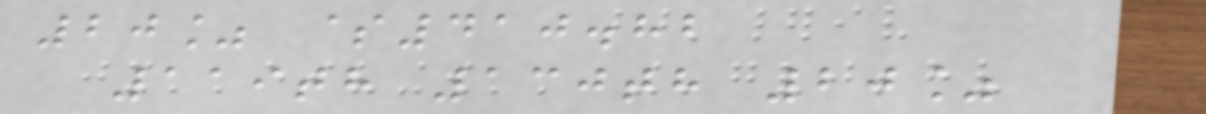20% $410.82
119th 130th 20%
